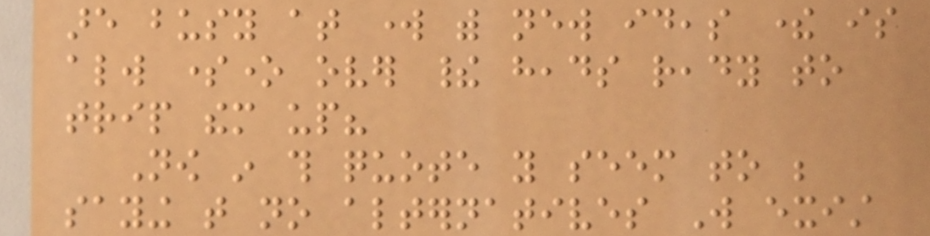are busy at work with new ideas there is
always someone over their heads ready to
trip them up?
Now in this quote you seem to be
saying that no alternatives Will exist
